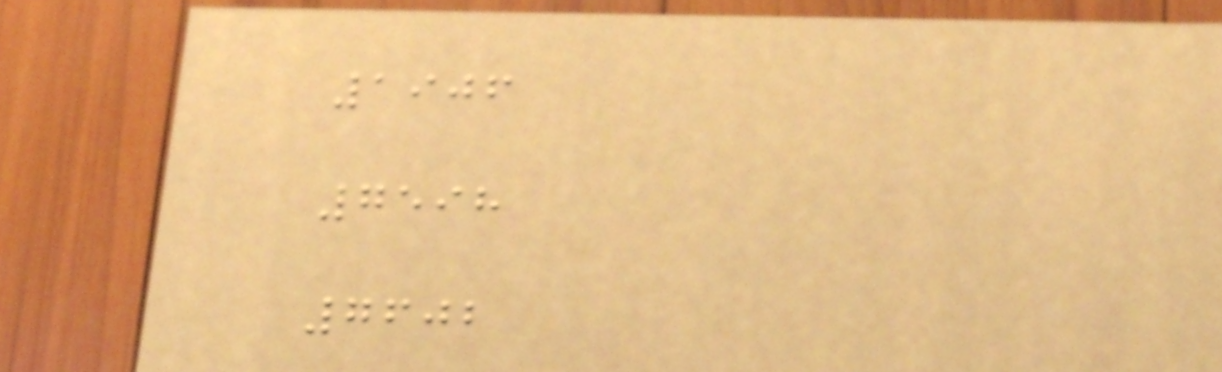1906
7598
7602
